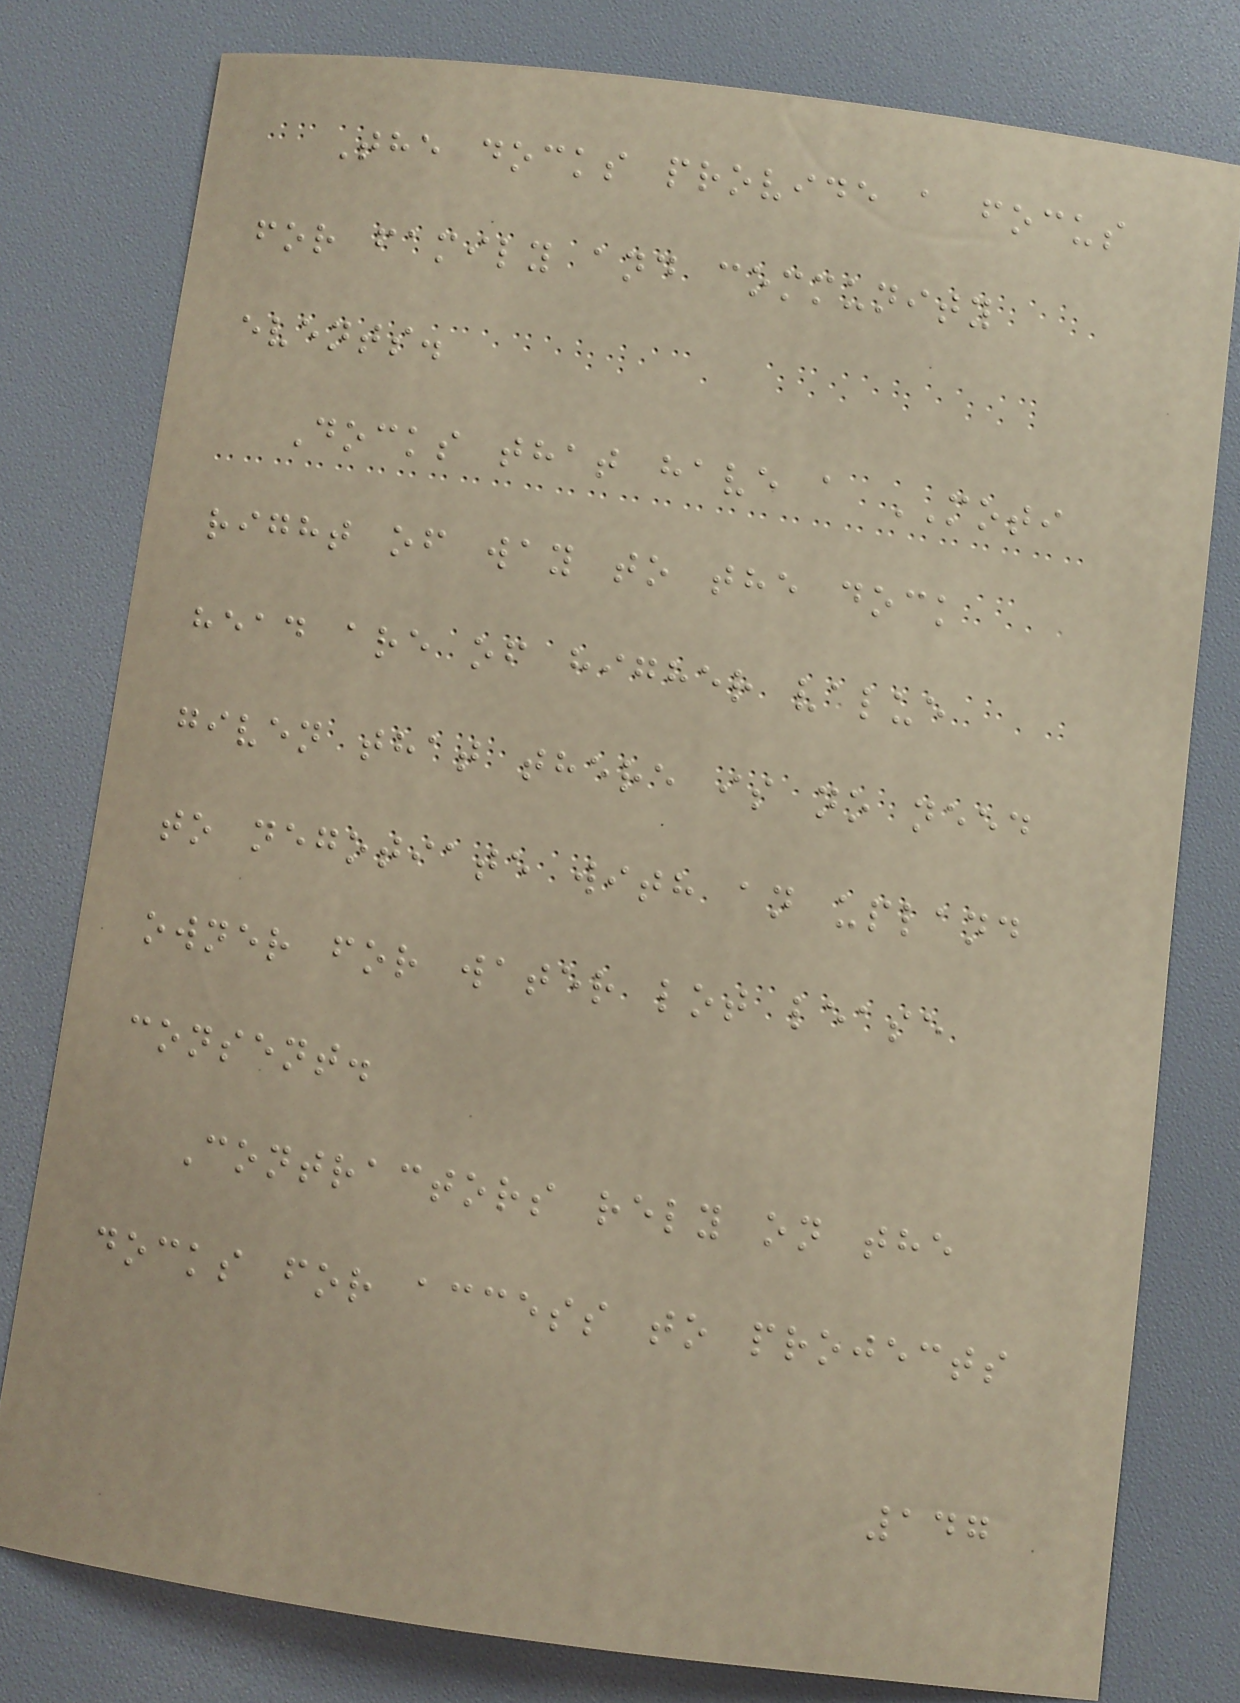The docks provide a focus
for family and community
events.
Docks that have a MOTI
right of way to the dock
head are of higher value
given that there is no need
to negotiate with an upland
owner for water lot lease
consent.
Contractors rely on the
docks for access to projects
147
